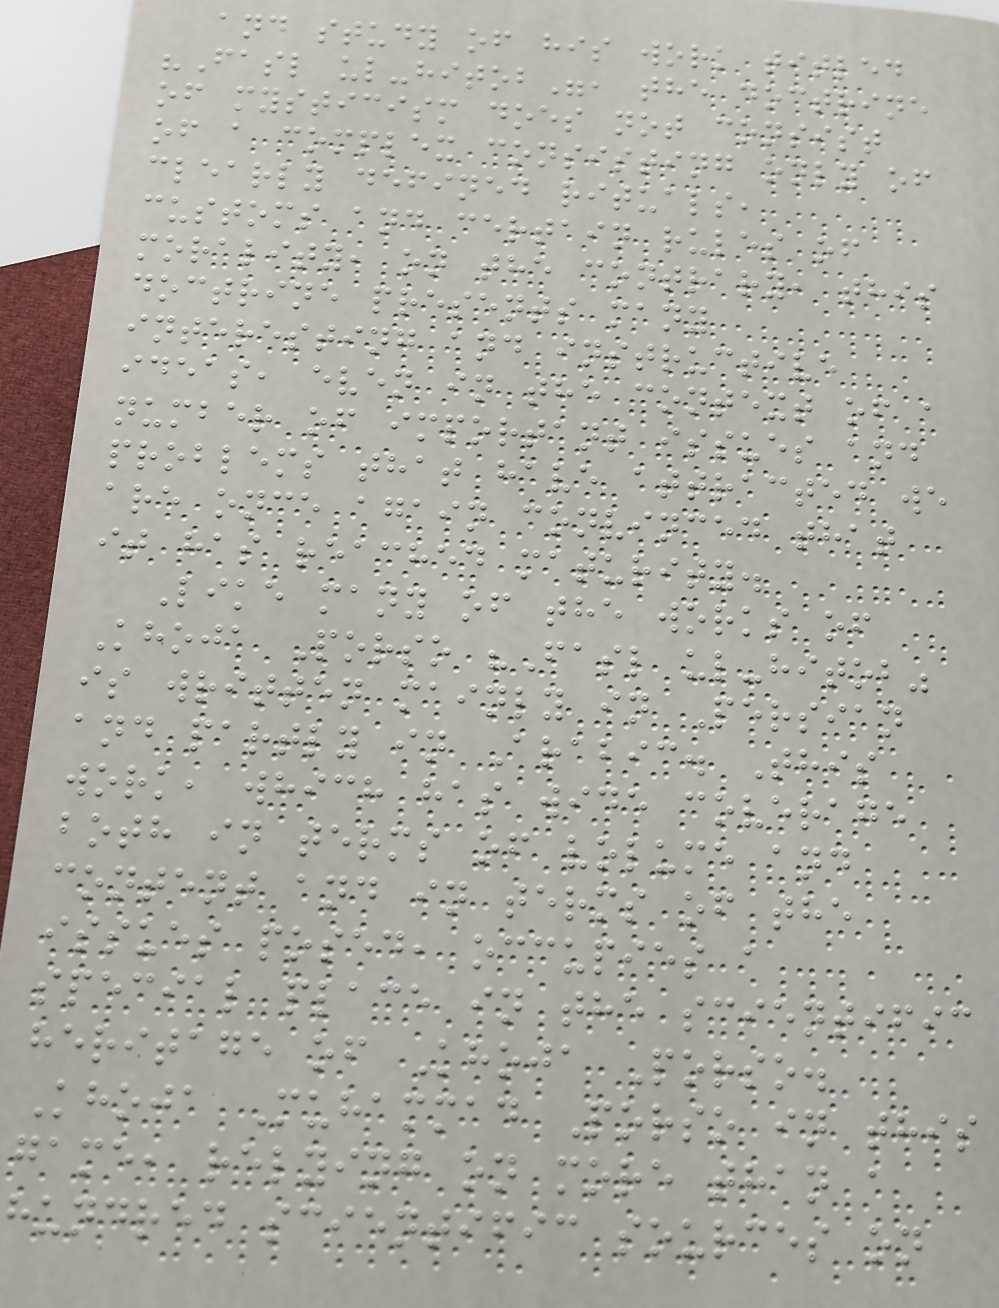and study of his work titled
"Fasl ul-hitob", the doctrine
of mysticism does not consist
of a complex consisting only of
clearly defined rituals,
customs and certain rules of
morality, on the contrary, this
doctrine presents many
interesting and instructive
ideas, even in the context of a
number of important issues and
problems that have attracted we
are once again convinced that
it has reached maturity.
Like many of the works of
Khoja Porso "Fasl ul-hitob"
is written mainly in Persian
and partly in Arabic. This
work, which has wide coverage
both in terms of volume and
content and in terms of the
issues posed, occupies a
special place in the scientific
heritage of Khoja Porso.
Khoja Muhammad Porso in this
game, relying on more than a
hundred scientific sources on
